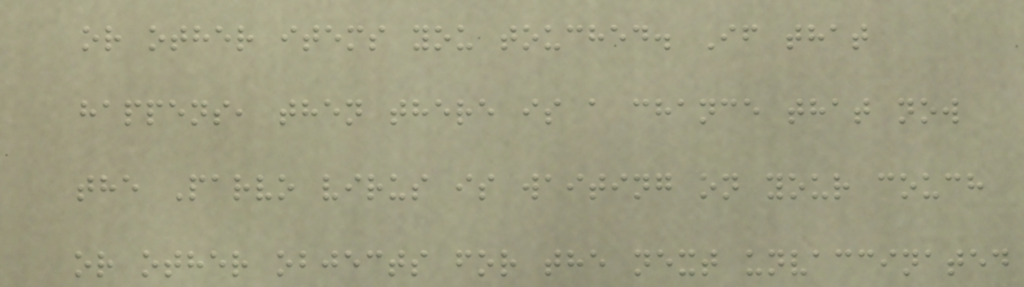or other items you touched. If that
happens, then there is a chance that now
the Parvo virus is waiting on your couch
or other objects for the next unvaccinated
